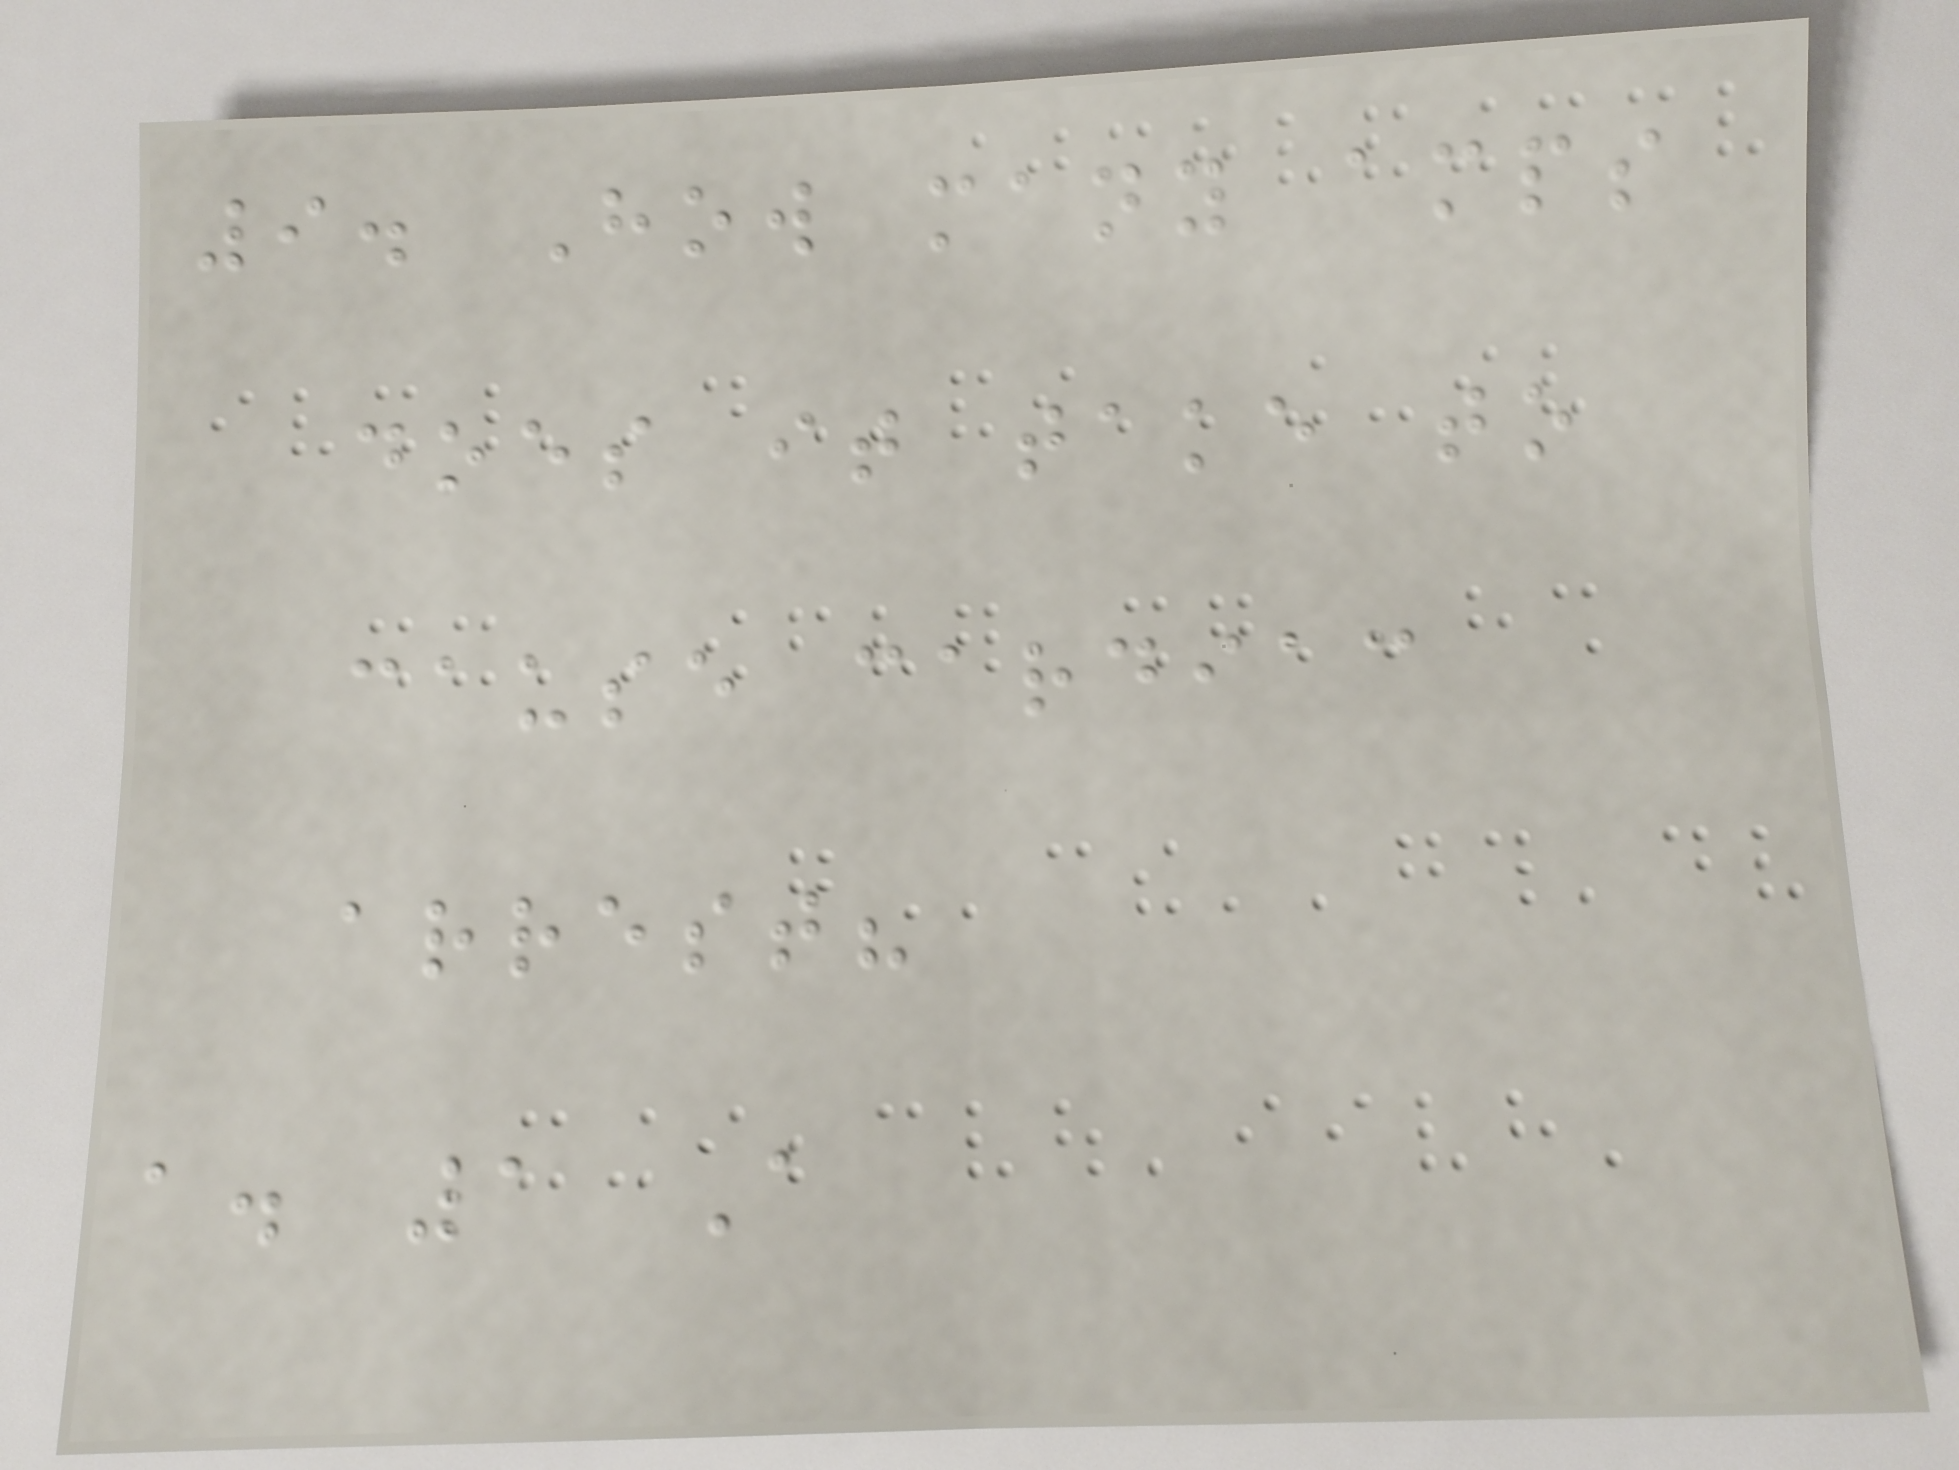9. How many amps
does it take to
cause cardiac
arrest?
a. 1 A
